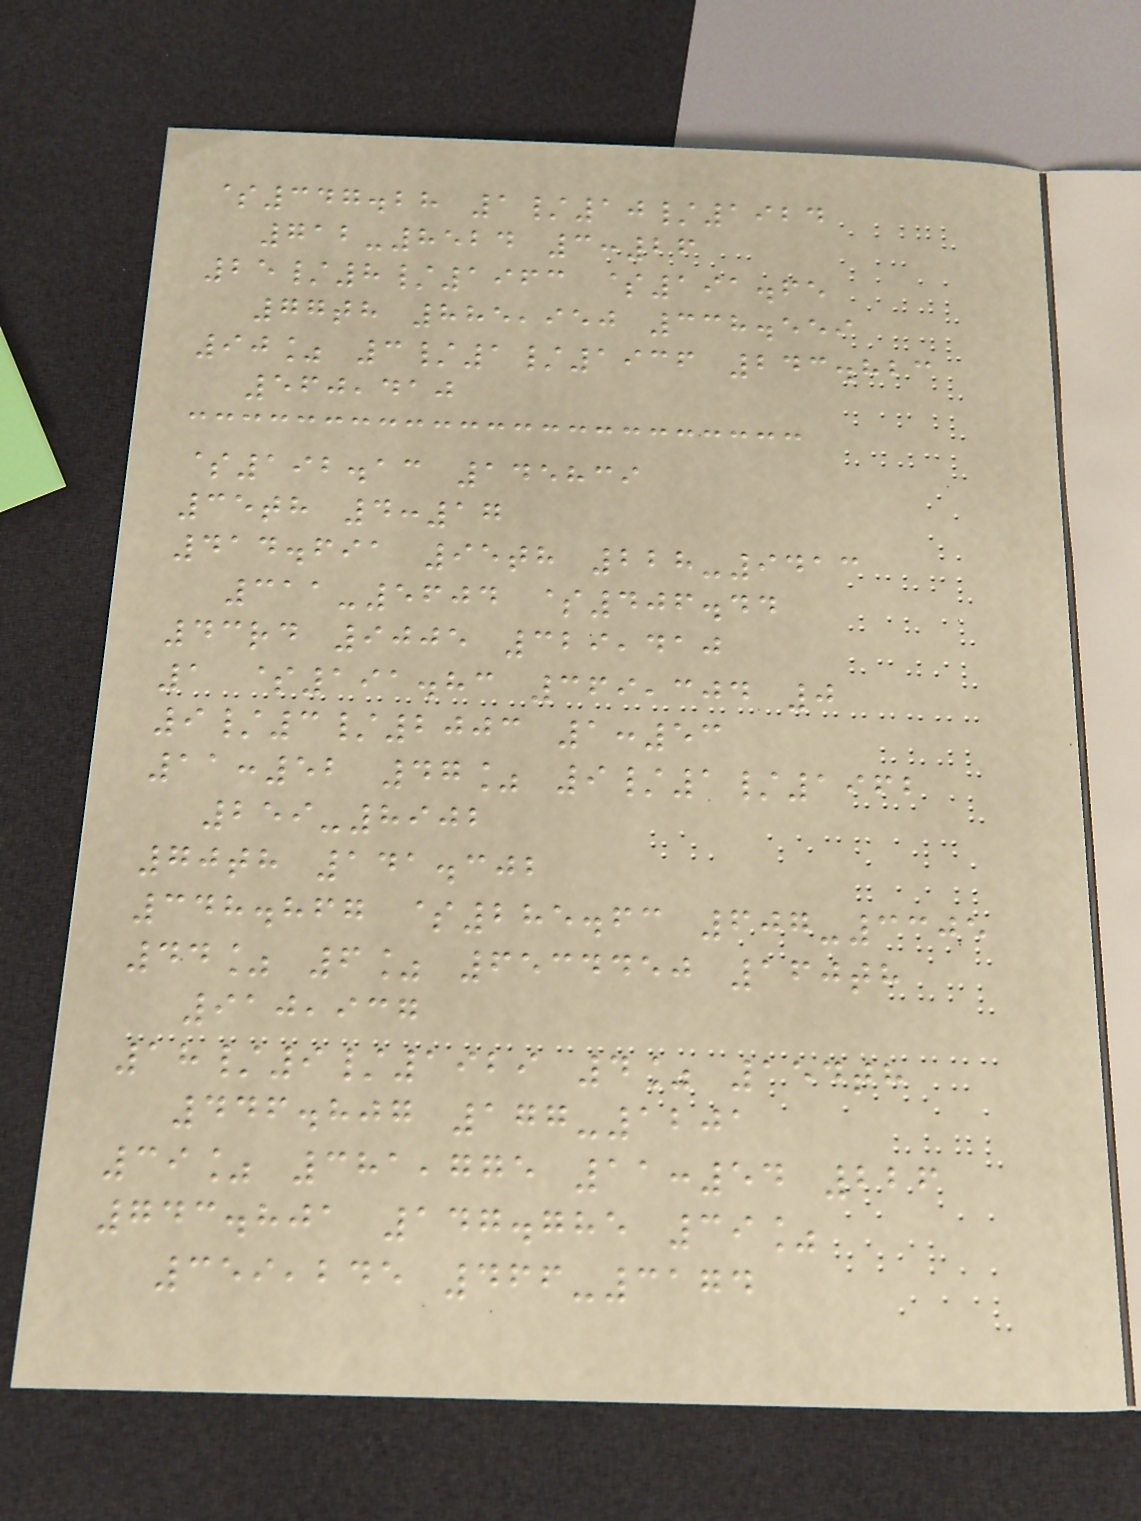$347.28 1/10/1924
712-8524 3:26
25/8/1963 $191.65
77th 885,950 338.559
90% 3/1/1936 243.823
560,410
$192.13 145839
35th 4:17
414.691 95th 228-9413
311-5604 $406.44
43rd 9005 329,410
1 $191.83 369,304 0
9/3/2003 1:53
11:52 47% 9/1/1962
259-8902
70th 141.302
348.867 $285.63 607-3305
44% 6% 6534450 160th
910,937
18/9/1929 4% 154th
446.807 177-1201
39% 381,775 11:54 226
743.801 147.785 39%
359,245 466-3174
